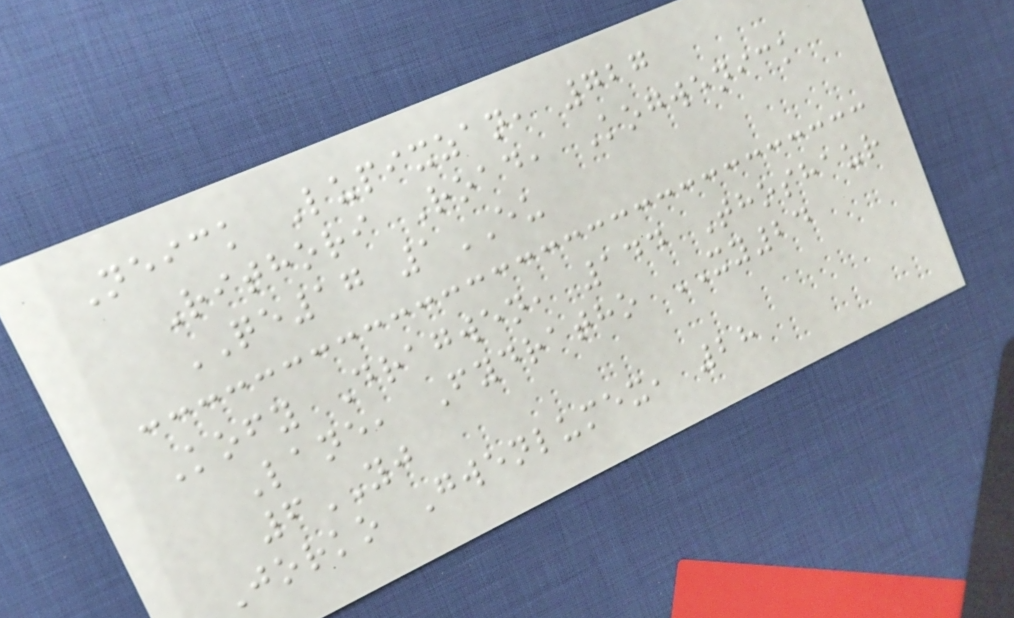Neick Lupixzan, 727
Rithori Road, Kogwenick
QE17 1EU
Kofy Dragwen, 144 Thoshaur
Lane, Fydratho XY24
6YJ
Jorko Gwenlumex, 28
